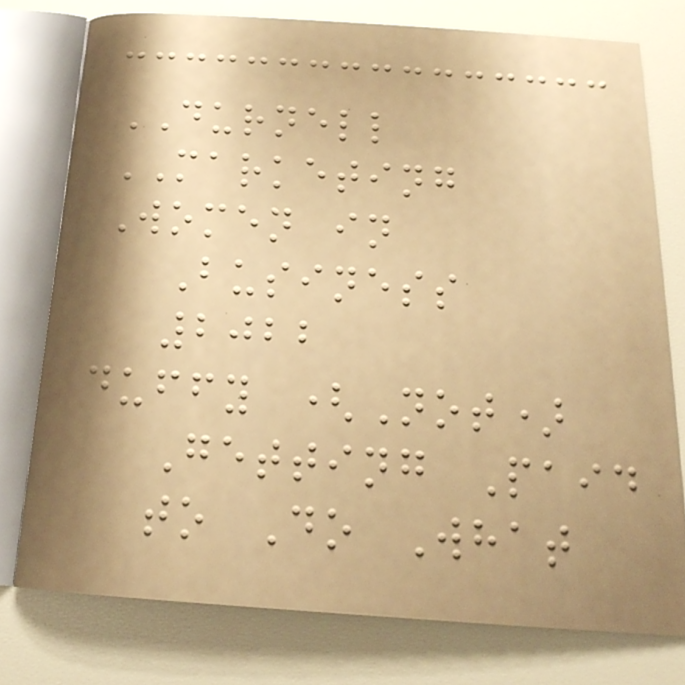DURNELL
MARKETING
Women in
Business
2022
duffy (Not)
Getting Paid
to Do What
